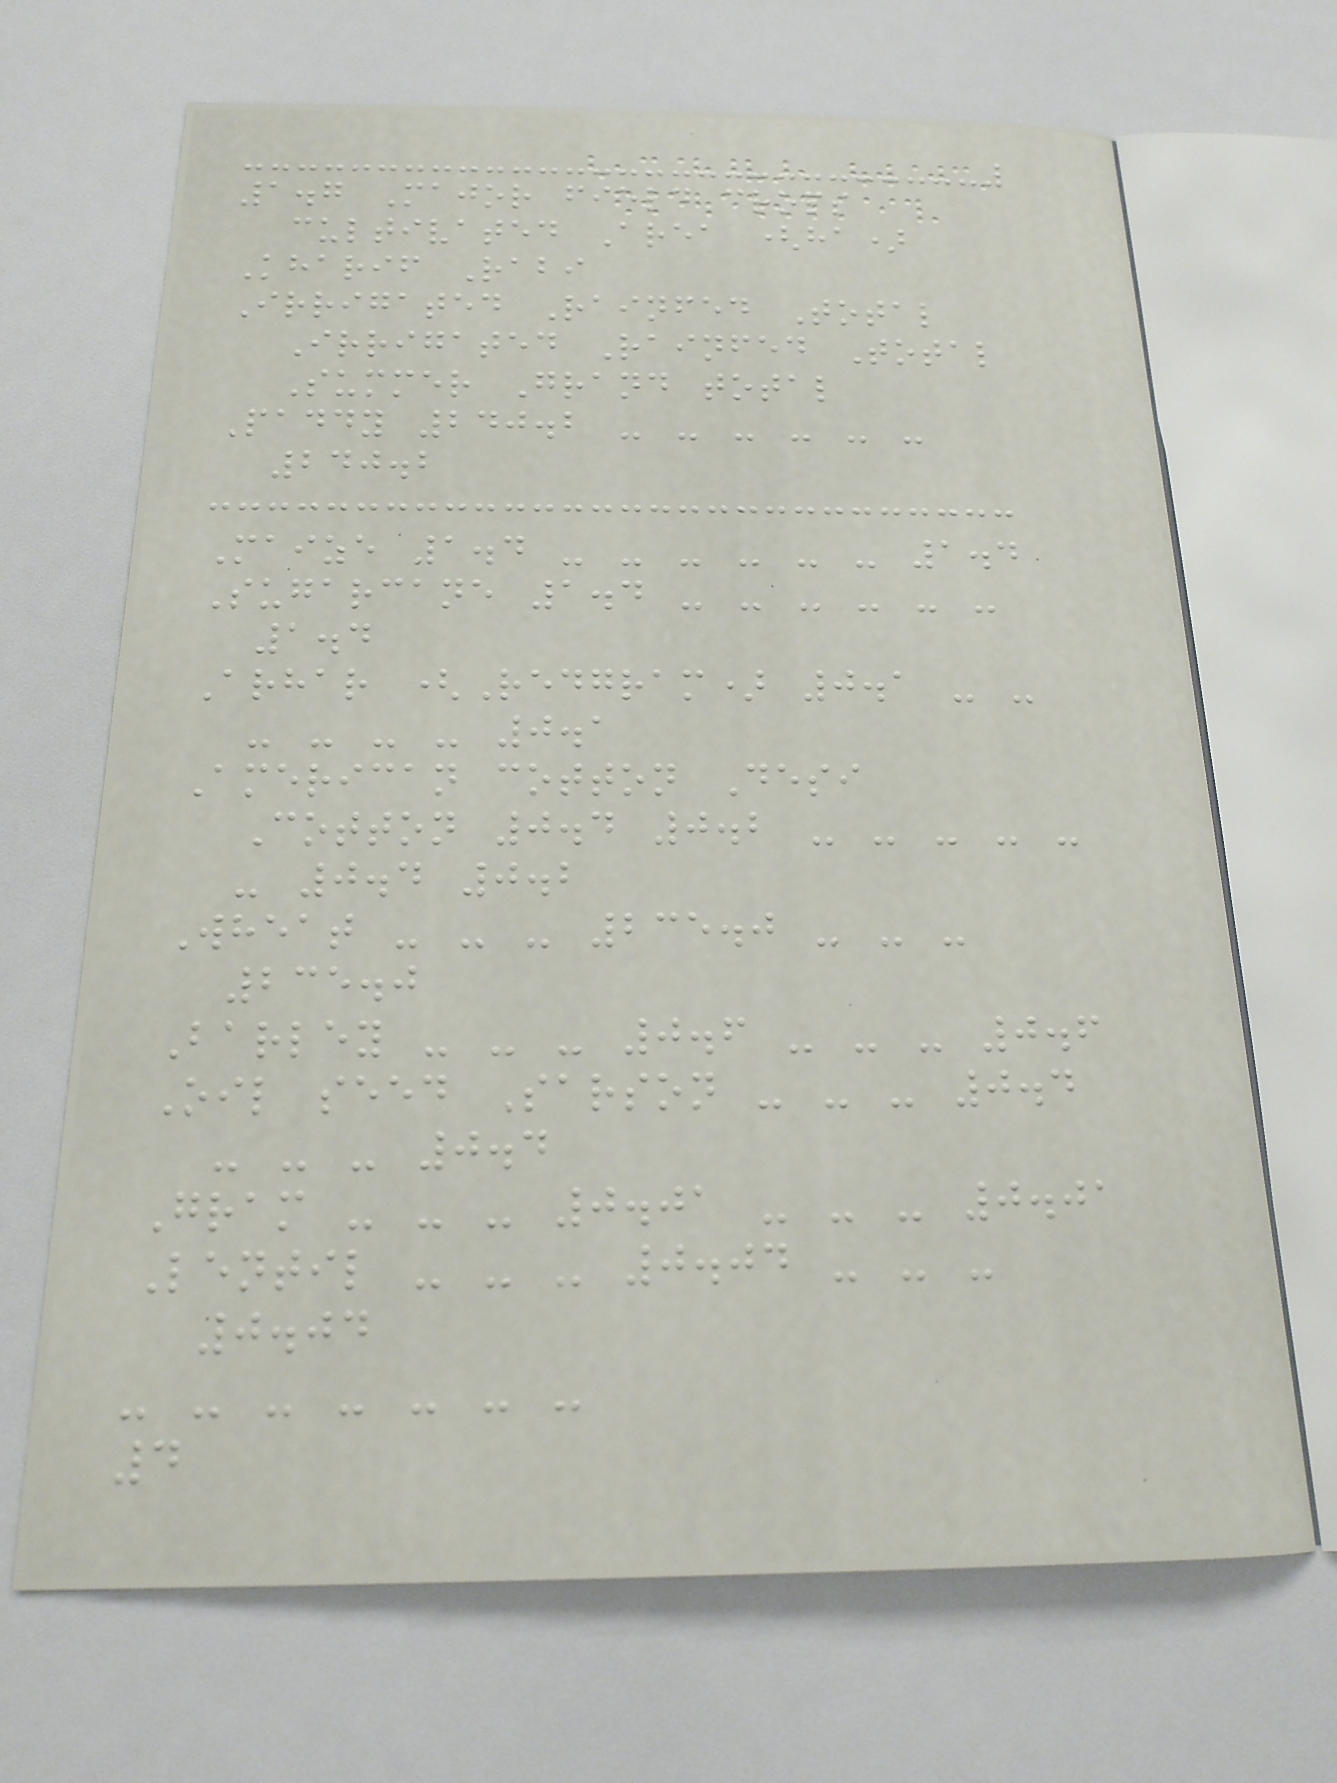1.7 Major field crops
cultivated Area (ha)
Kharif Rabi
Irrigated Rainfed Total
Irrigated Rainfed Total
Summer Grand total
Paddy 240.2 - - - - - -
240.2
Maize 1.4 - - - - - - 1.4
Sugarcane 1.4 - - - - - -
1.4
Arhar (Redgram) 0.1 - -
- - - - 0.1
American cotton Desi
Cotton 0.4 0.2 - - - - -
- 0.4 0.2
Wheat - - - 235.0 - - -
235.0
Barley - - - 0.6 - - - 0.6
Oil seed Sarson - - - 0.4
- - - 0.4
Gram - - - 0.01 - - - 0.01
Lentil - - - 0.04 - - -
0.04
- - - - - - -
4
